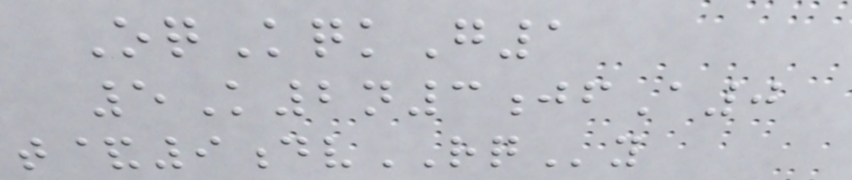OqKqkG1
5K2n3jfA0
t&9dvRQy
